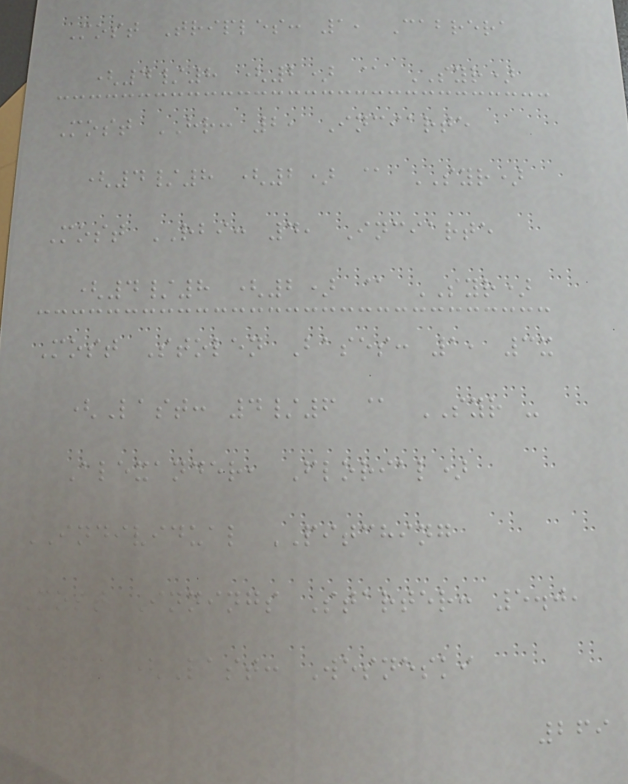Most Triples: 1, Cabrera
(4/8 (2) @ SYR)
Most HR: 2, Inciarte
(4/8 (2) @ SYR)
Most RBI: 4, Inciarte
(4/8 (2) @ SYR)
Most Stolen Bases: 1, 3x
(Last: 4/6 @ SYR -
Alexander, Florial)
INDIVIDUAL PITCHING
Most Innings Starter: 5.0,
2x (Last: Wesneski
269
